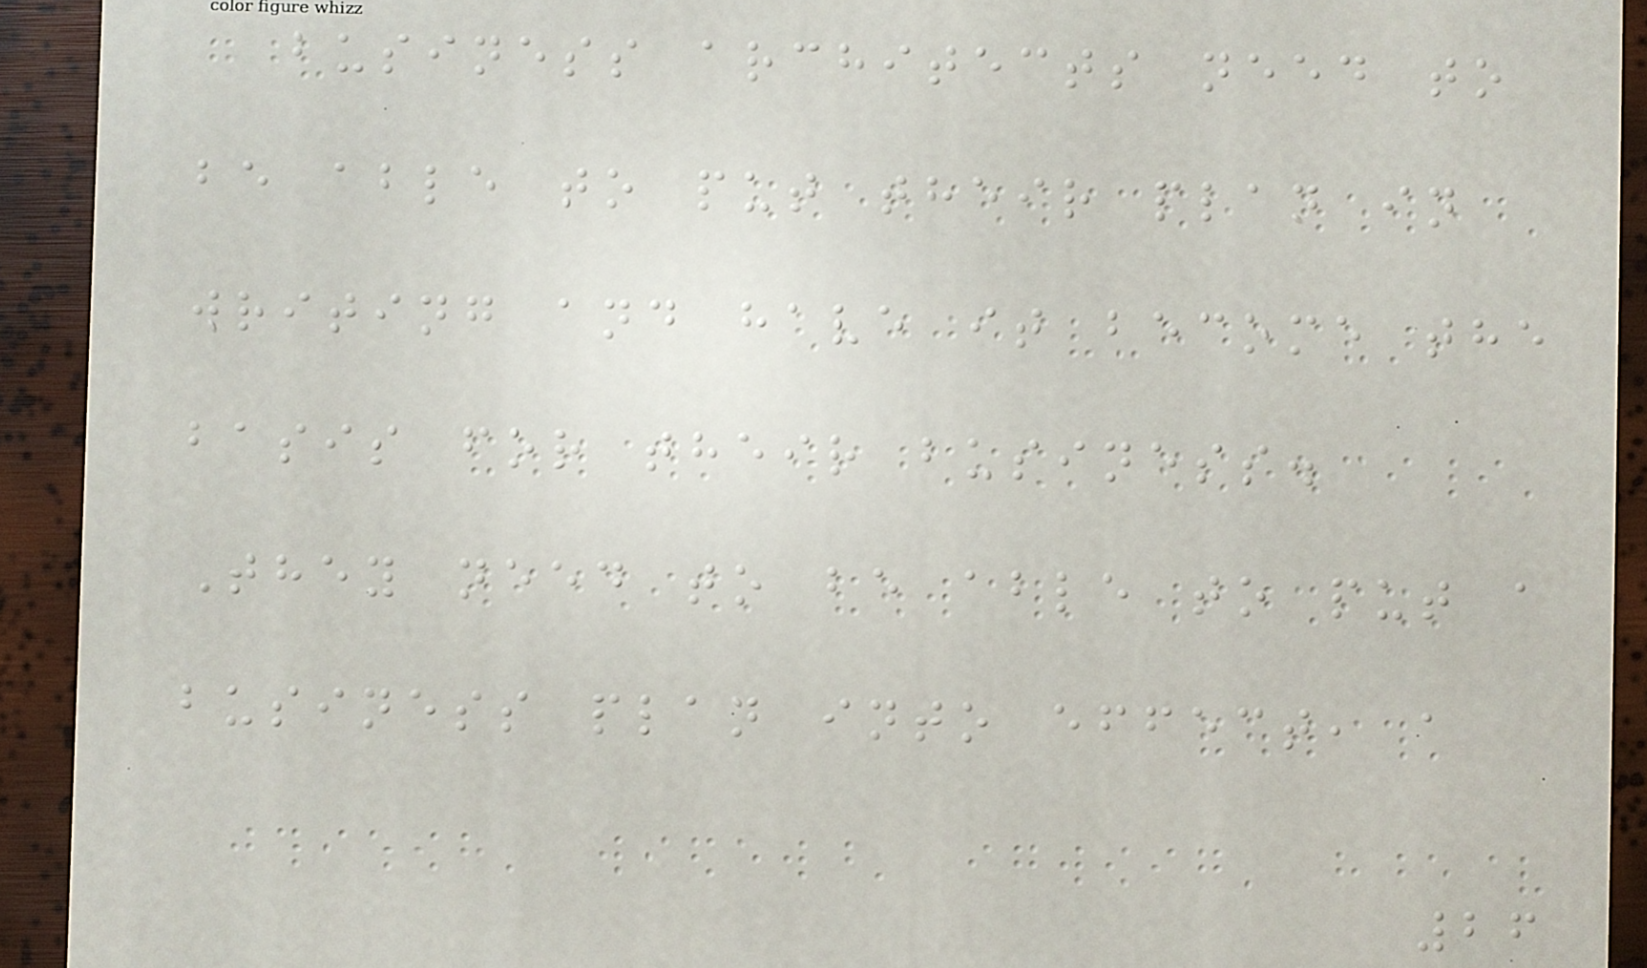business architects need to
be able to put their plan in
writing and have it become the
basis for their business.
They need to be able to put a
business plan into effect, a
26
